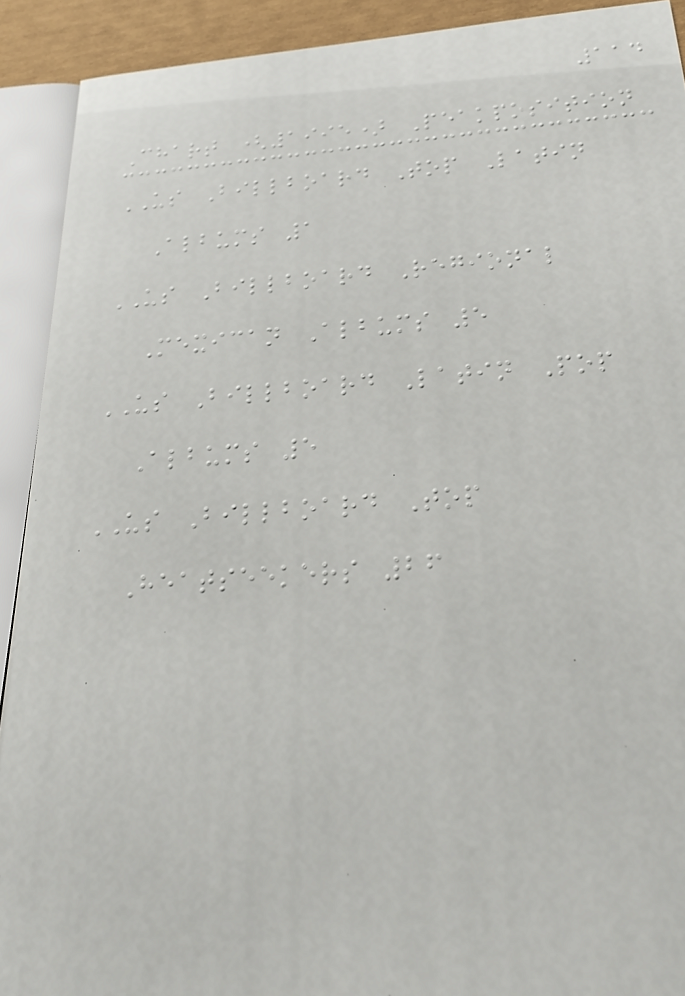114
Chart (1995) Peakposition
US Billboard Top Latin
Albums 1
US Billboard Regional
Mexican Albums 5
US Billboard Latin Pop
Albums 5
US Billboard Top
Heatseekers 26
